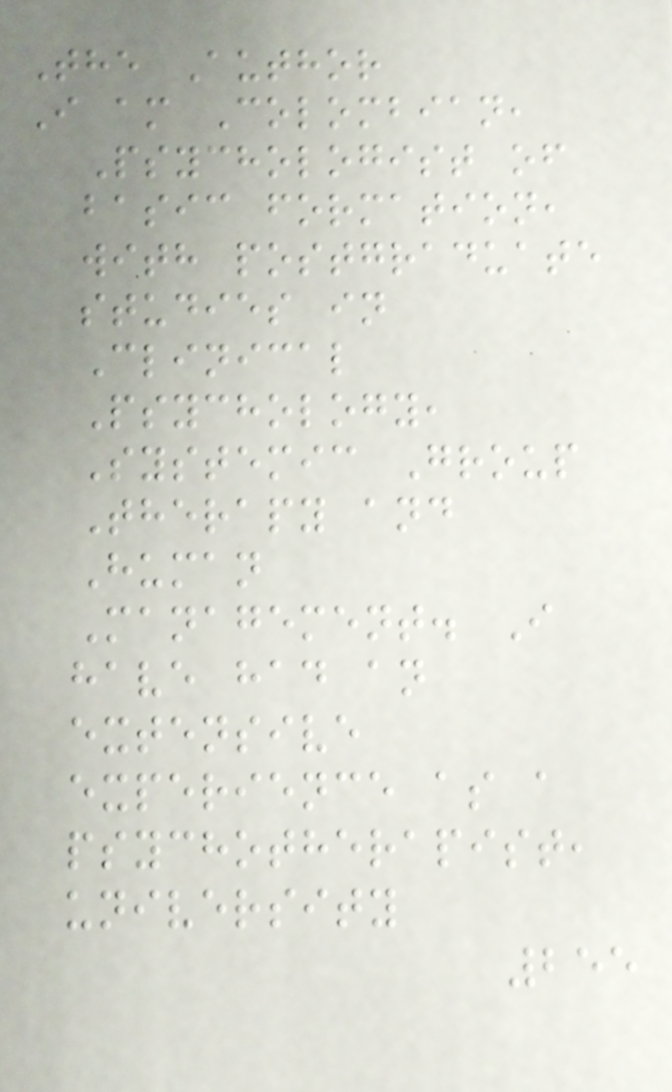The Author
I am Colombian,
Psychologist of
basic formation,
with postgraduate
studies in
Clinical
Psychology,
Systemic Group
Therapy and
Human
Management. I
have had an
extensive
experience as a
psychotherapist,
university
255
